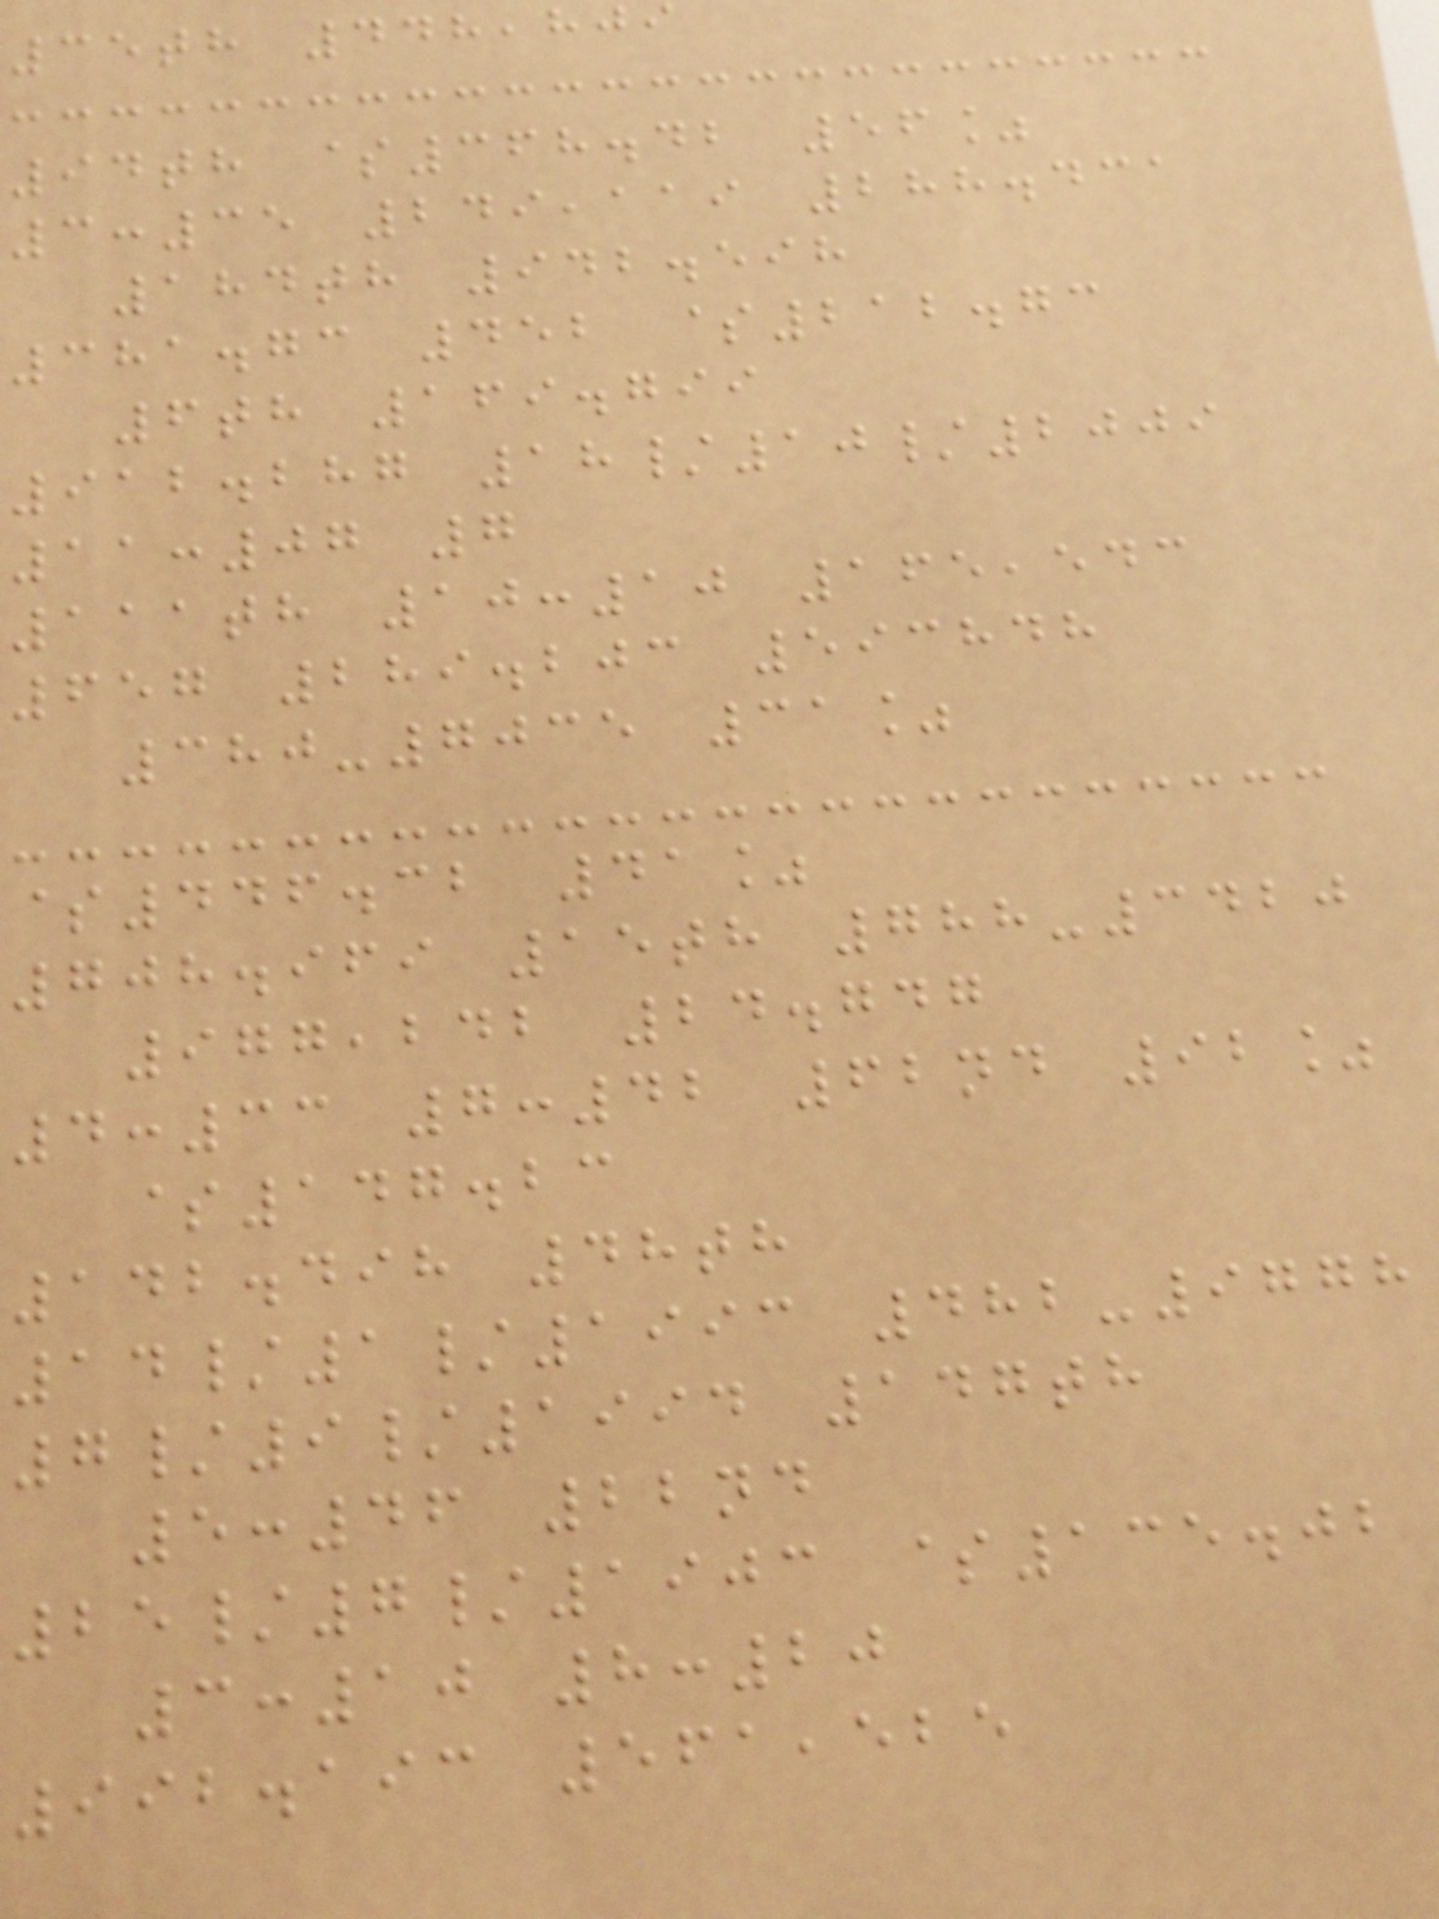35th 448,809
94th $368.42 56%
3:35 249,119 288.431
184th 942.598
381.73 452 $212.73
6th 169.799
912.287 18/10/2009
11:07 7
111th 10:10 165,543
657 289.203 593848
380-7035 31%
$446.32 41%
708.969 15th 788-3420
977,242 24.747
4:33 7:42 62nd 92%
$147.23
142.498 48th
14/1/1993 482-9778
7/9/1994 147th
5:46 22nd
25/7/1903 $135.02
3:10 8:20
992.193 561,525
